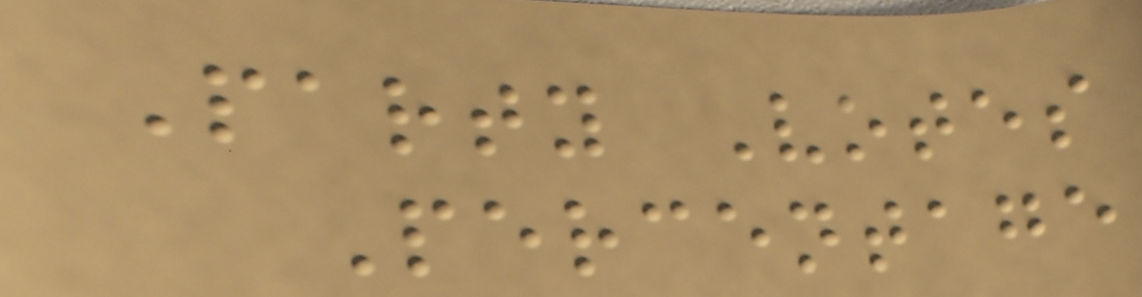Party Votes
Percentage
